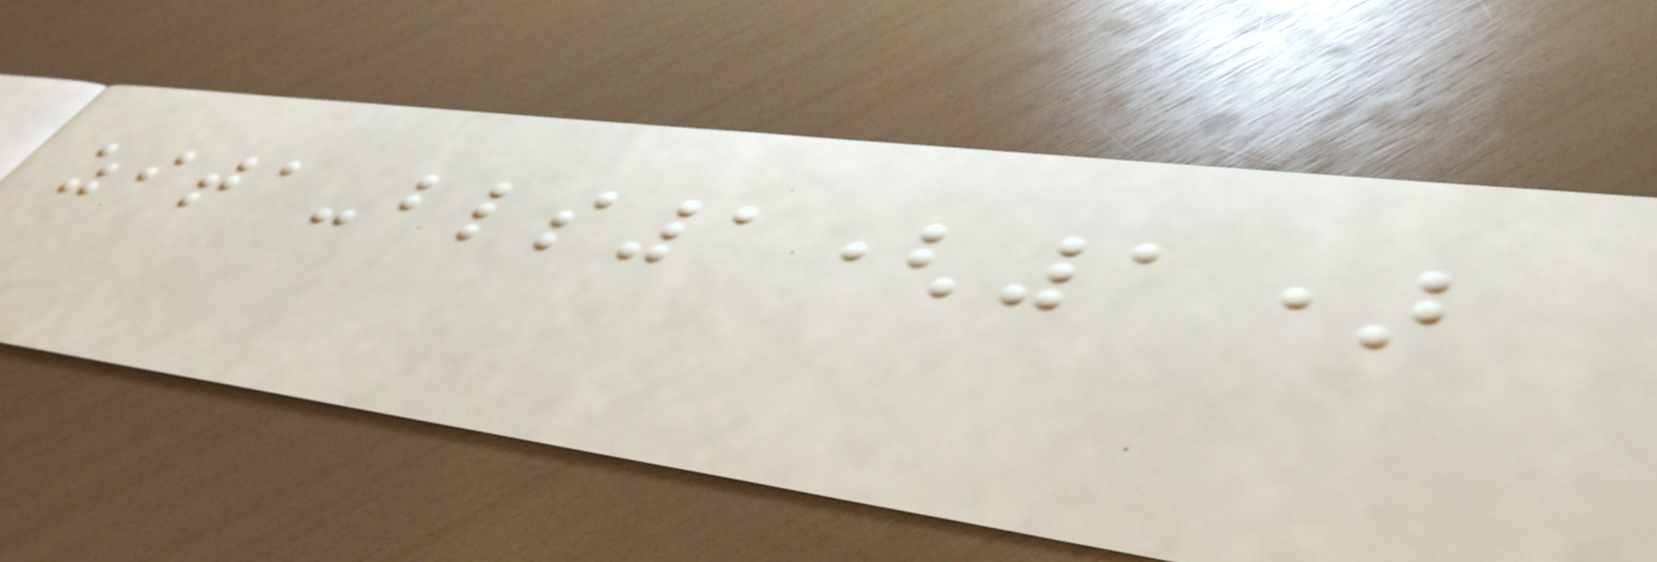zita-bls1(1)
